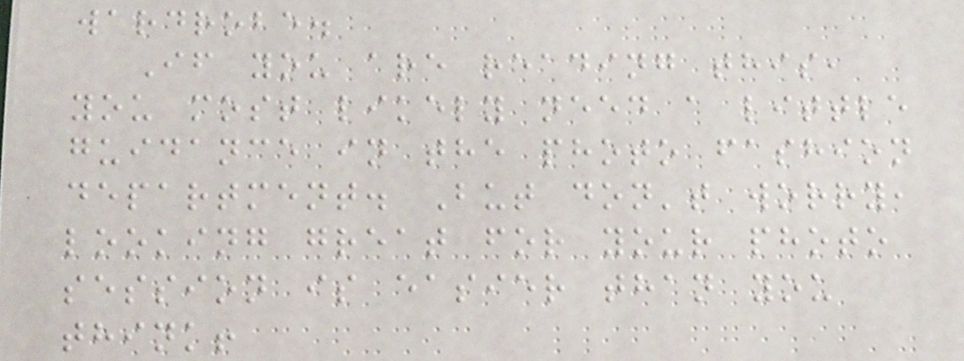wardrobe.
If you are reading this,
you most likely need a little
guidance in the photo fashion
department. But don't worry,
looking great for your photo
session is easier than you
think!
